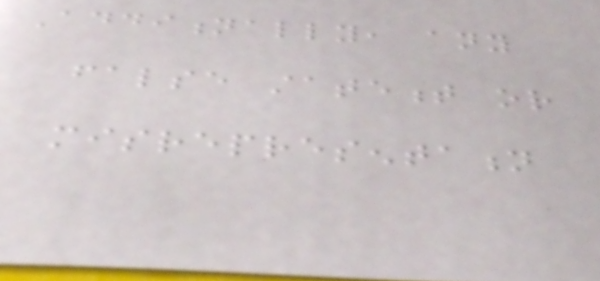Additionally, any
false statement or
misrepresentation
